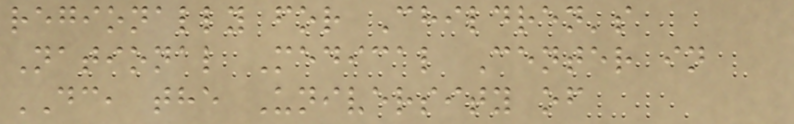regionally for Children's
National Medical Center in
DC, the University of
